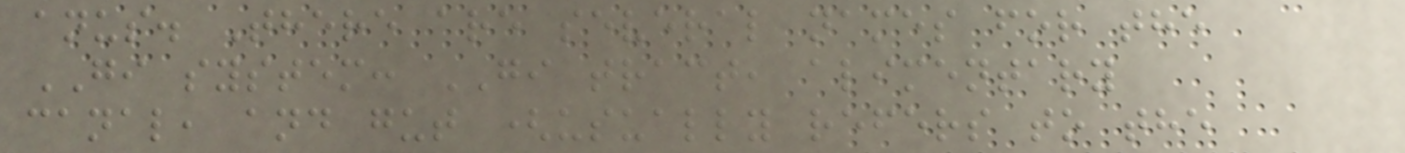anus. There are several names for the
GI system: GI tract, alimentary
canal, and gut (usually refers to the
